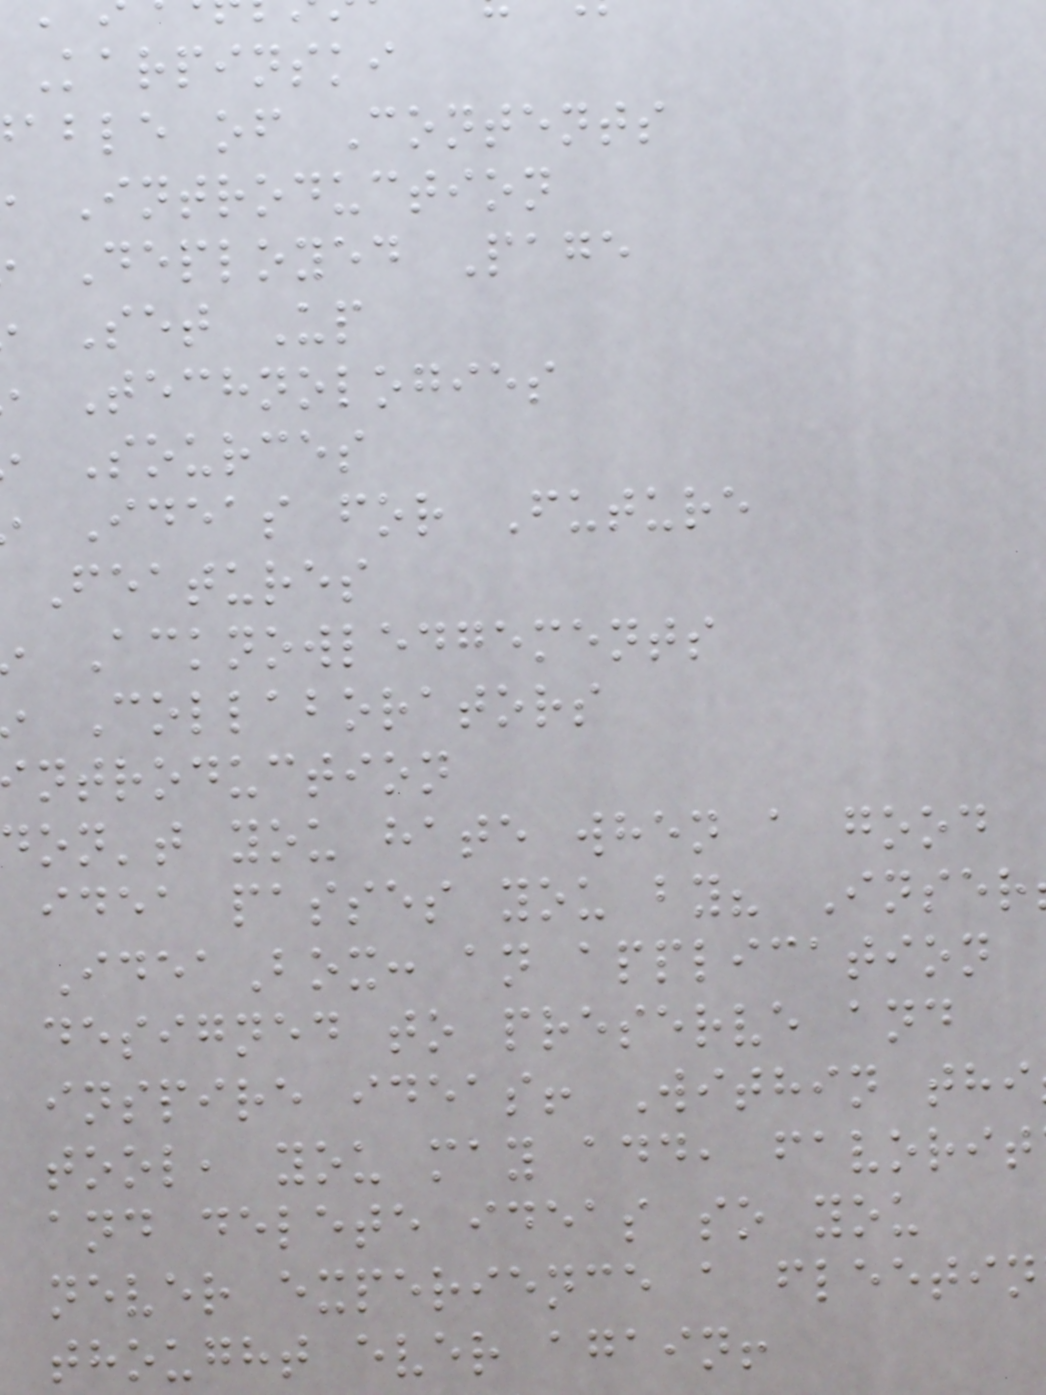Karpinski
able of Contents
Introduction
Deployed Page
Set Up
Technologies
Sources
Ideas for Future
Features
Acknowledgements
Collaborators
ntroduction
on't you hate when a good
idea passes you by? Inser
IdeaBox: an application
designed to preserve and
inspire ideas! Within thi
tool, you may add, favorit
and delete ideas so you
never experience a fleetin
thought ever again!
